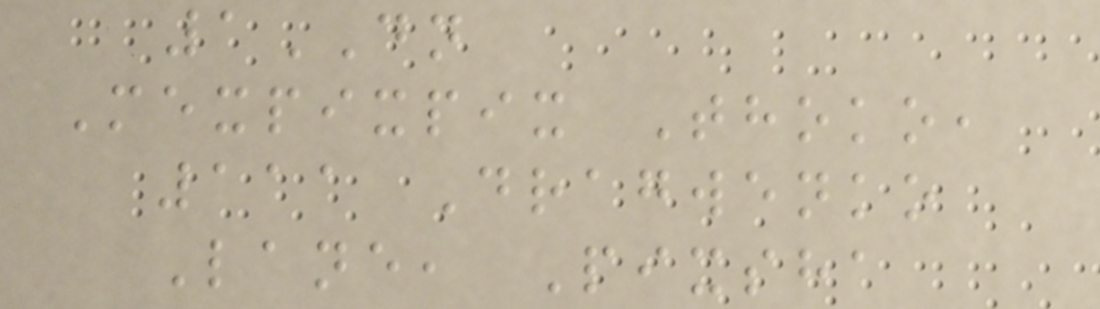1DN
Mexpixpix Thoko,
111 Dragwenko
Lane, Pixsha
